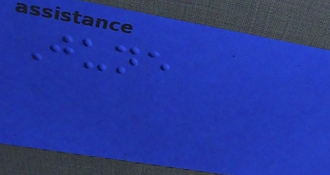June
